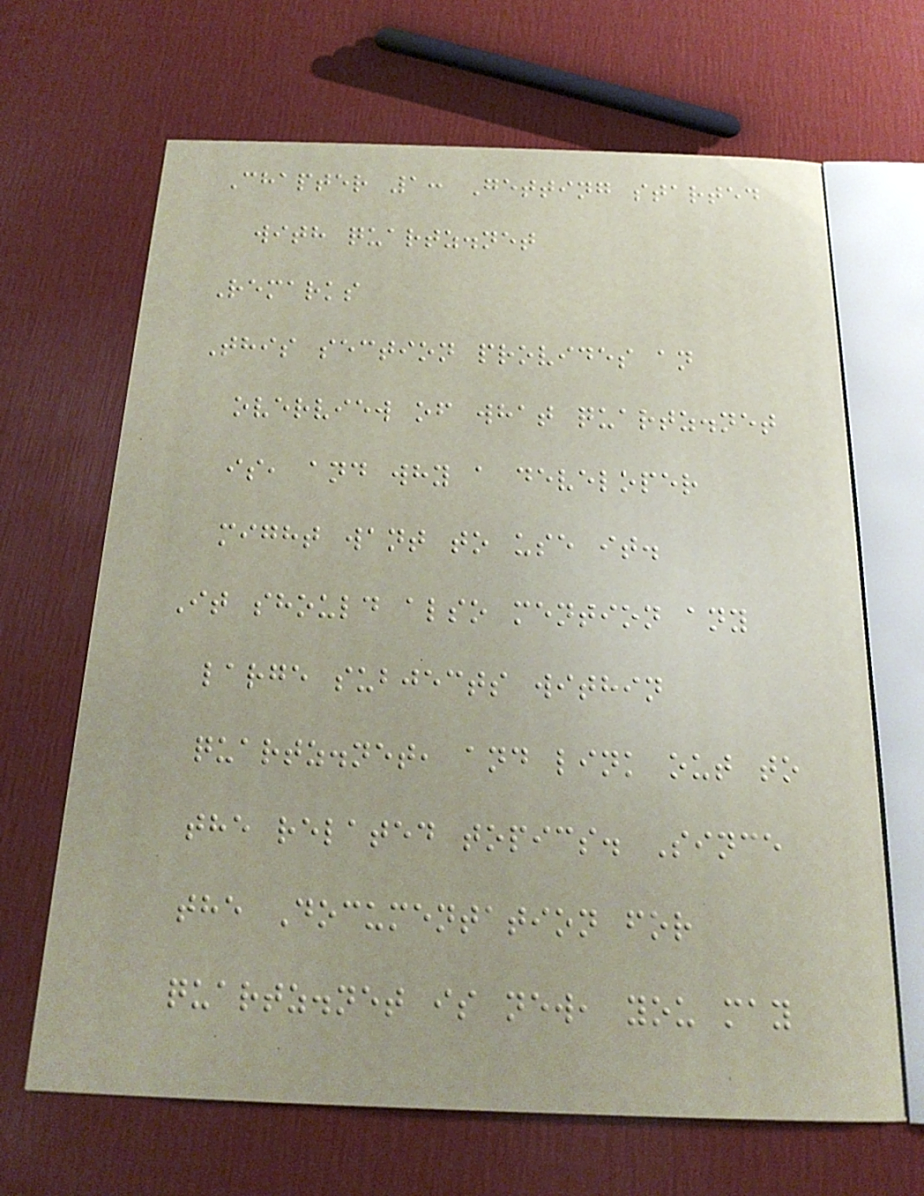Chapter 1: Getting started
with quartz.net
Remarks
This section provides an
overview of what quartz.net
is, and why a developer
might want to use it.
It should also mention any
large subjects within
quartz.net, and link out to
the related topics. Since
the Documentation for
quartz.net is new, you may
